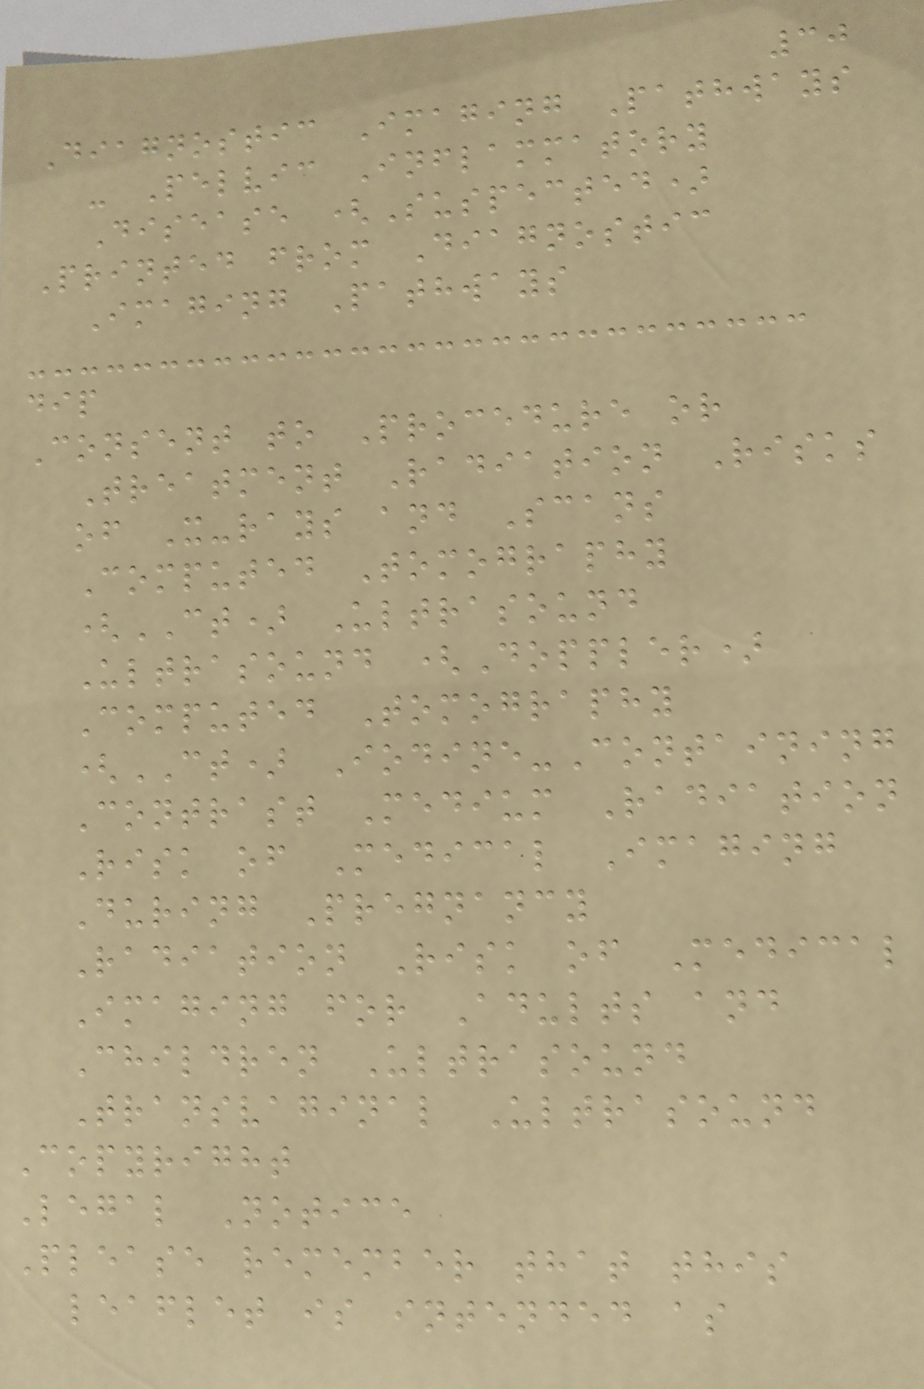30
Diagnostic Imaging Pathways
- Pelvic Inflammatory
Disease (Suspected)
Printed from Diagnostic
Imaging Pathways
dip
Consent to Procedure or
Treatment Radiation Risks
of X-rays and Scans
Computed Tomography
(CT) Ultrasound
Ultrasound (Doppler)
Computed Tomography
(CT) Iodine-Containing
Contrast Medium Radiation
Risk of Medical Imaging
During Pregnancy
Radiation Risk of Medical
Imaging for Adults and
Children Ultrasound
Transvaginal Ultrasound
Copyright
Legal Notice
Please remember that this
leaflet is intended as
